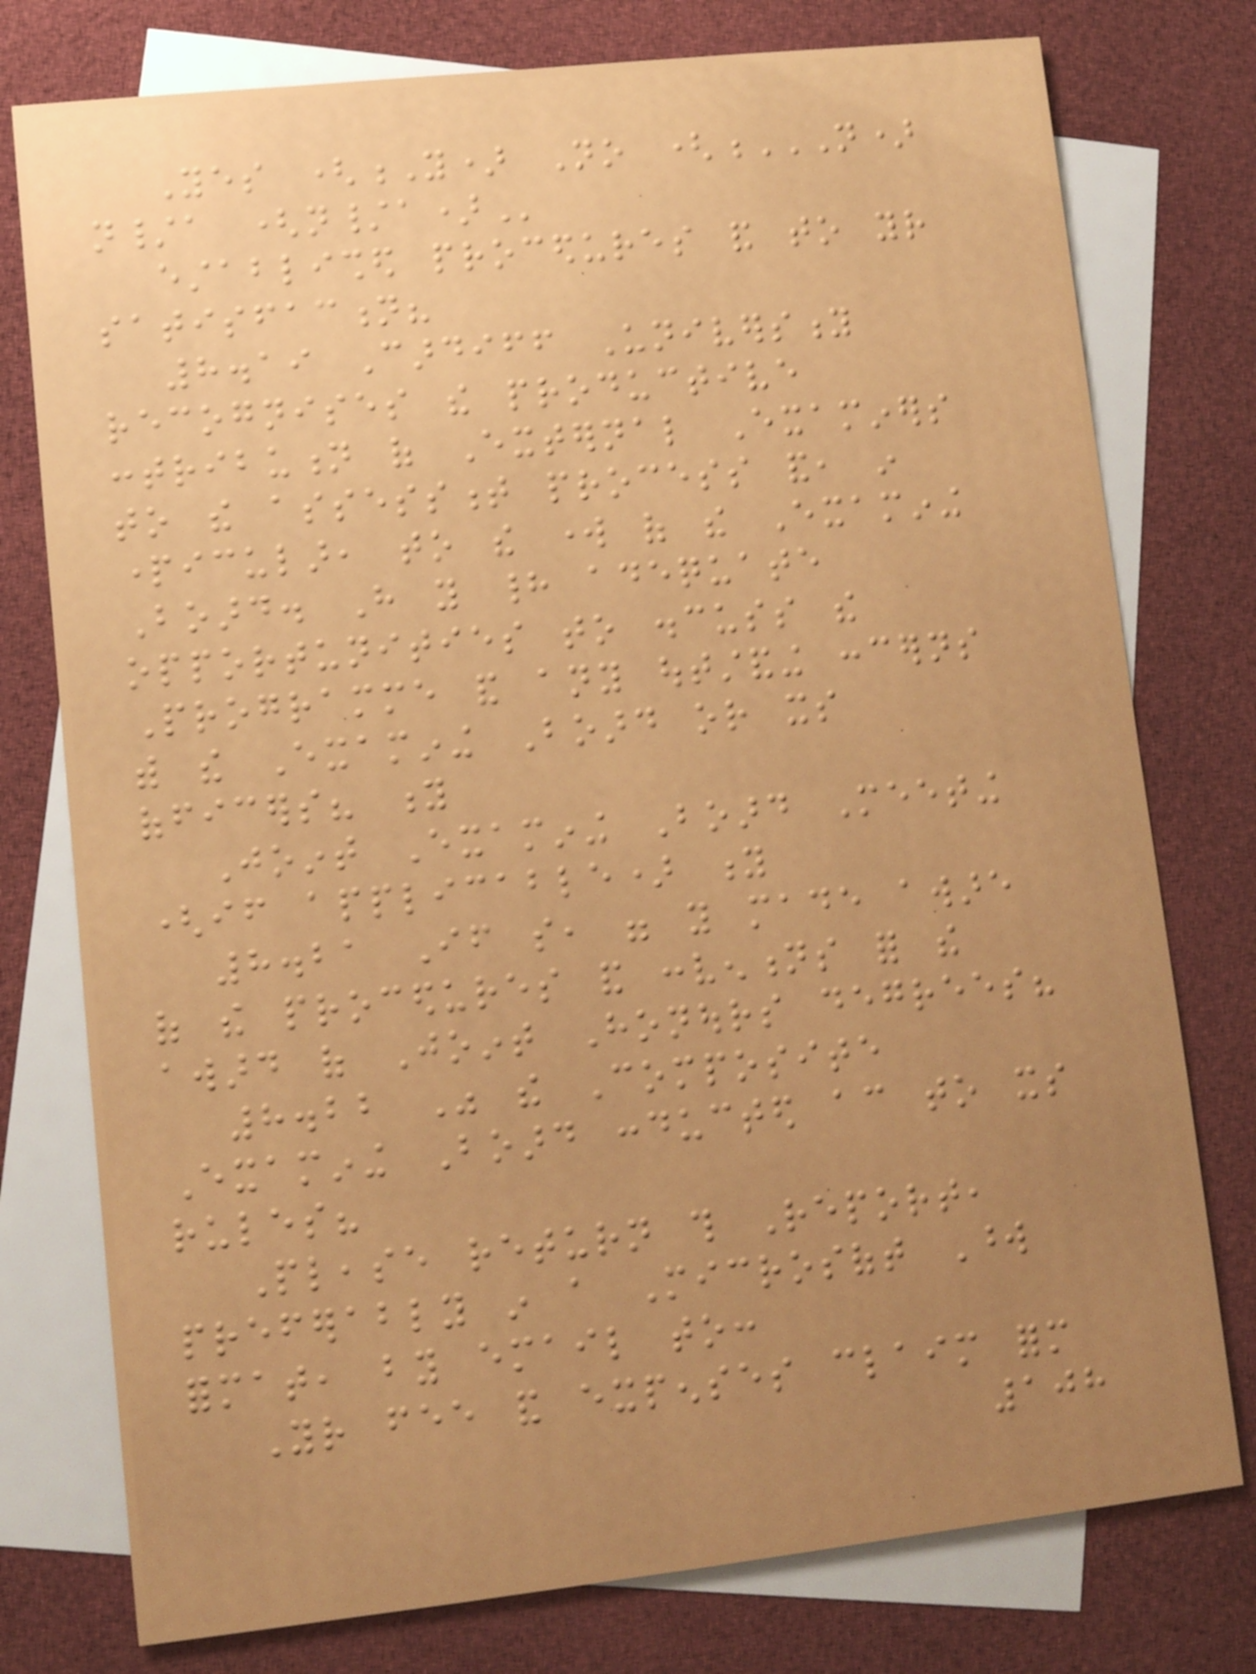Yes (Y) No (N)
N/A (N/A)
established procedures and to your
satisfaction?
8.19 Cardiff University
recognises the productive
contribution of External Examiners
to the assessment process and, in
particular, to the work of the Examining
Board. Have you had adequate
opportunities to discuss the
Programme and any outstanding concerns
with the Examining Board or its
officers? y
Joint Examining Board Meeting
(if applicable) y
8.21 If so, were you made aware
of the procedures and conventions for the
award of Joint Honours degrees?
8.22 Was the Composite
Examining Board conducted according to its
rules?
Please return this Report,
preferably in a Microsoft Word
format, by email to:
Your fee and expenses claim form
108
